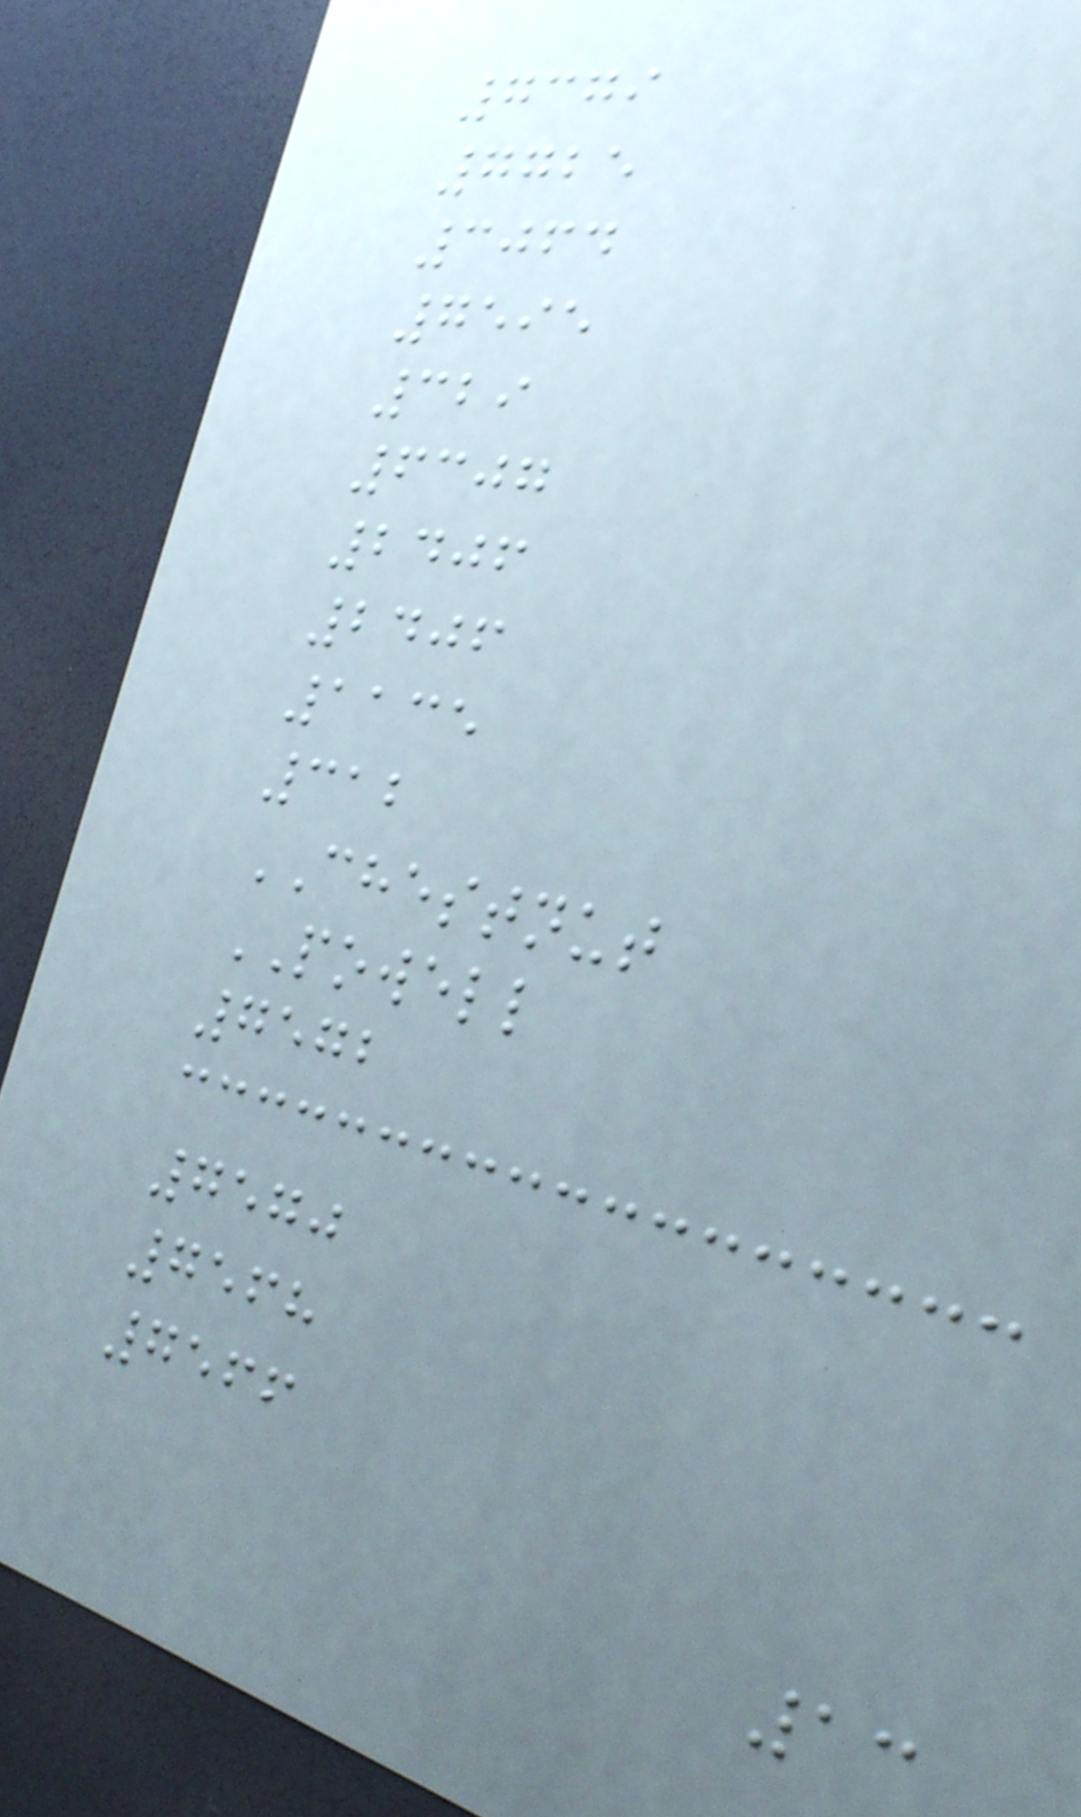7379
7725
3064
7595
329
6307
2406
2406
1135
312
CHESTNUT
POWELL
7572
7570
7568
7566
13
